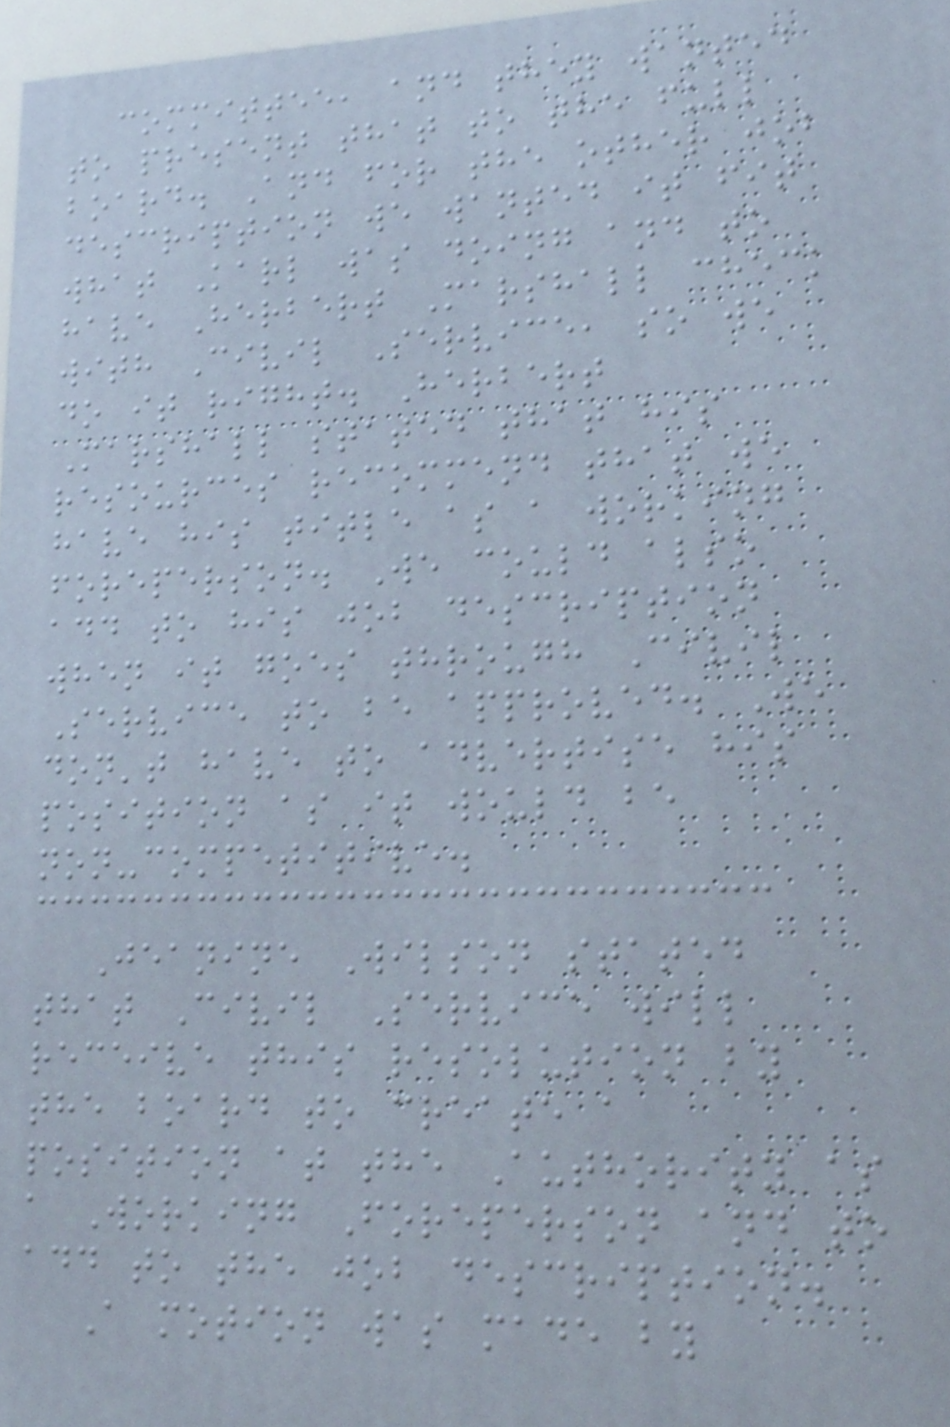committee, and they wanted
to present that to the full
board. And for the other job
description we wanted it fit
what Karl was doing and to
have Herbert Marshall check
with Civil Service, so we
do it right. Herbert
Marshall stated that his
resources recommend that we
have his title as a working
foreperson. We could also
add to his job description
when it goes through Civil
Service to be approved. We
don't have to advertise his
position as it would be
non-competitive.
Jeanine Wilson stated
that Civil Service will
receive this resolution by
the board to create a
position at the Authority as
a Working Foreperson and to
add to the job description.
A motion was made by
